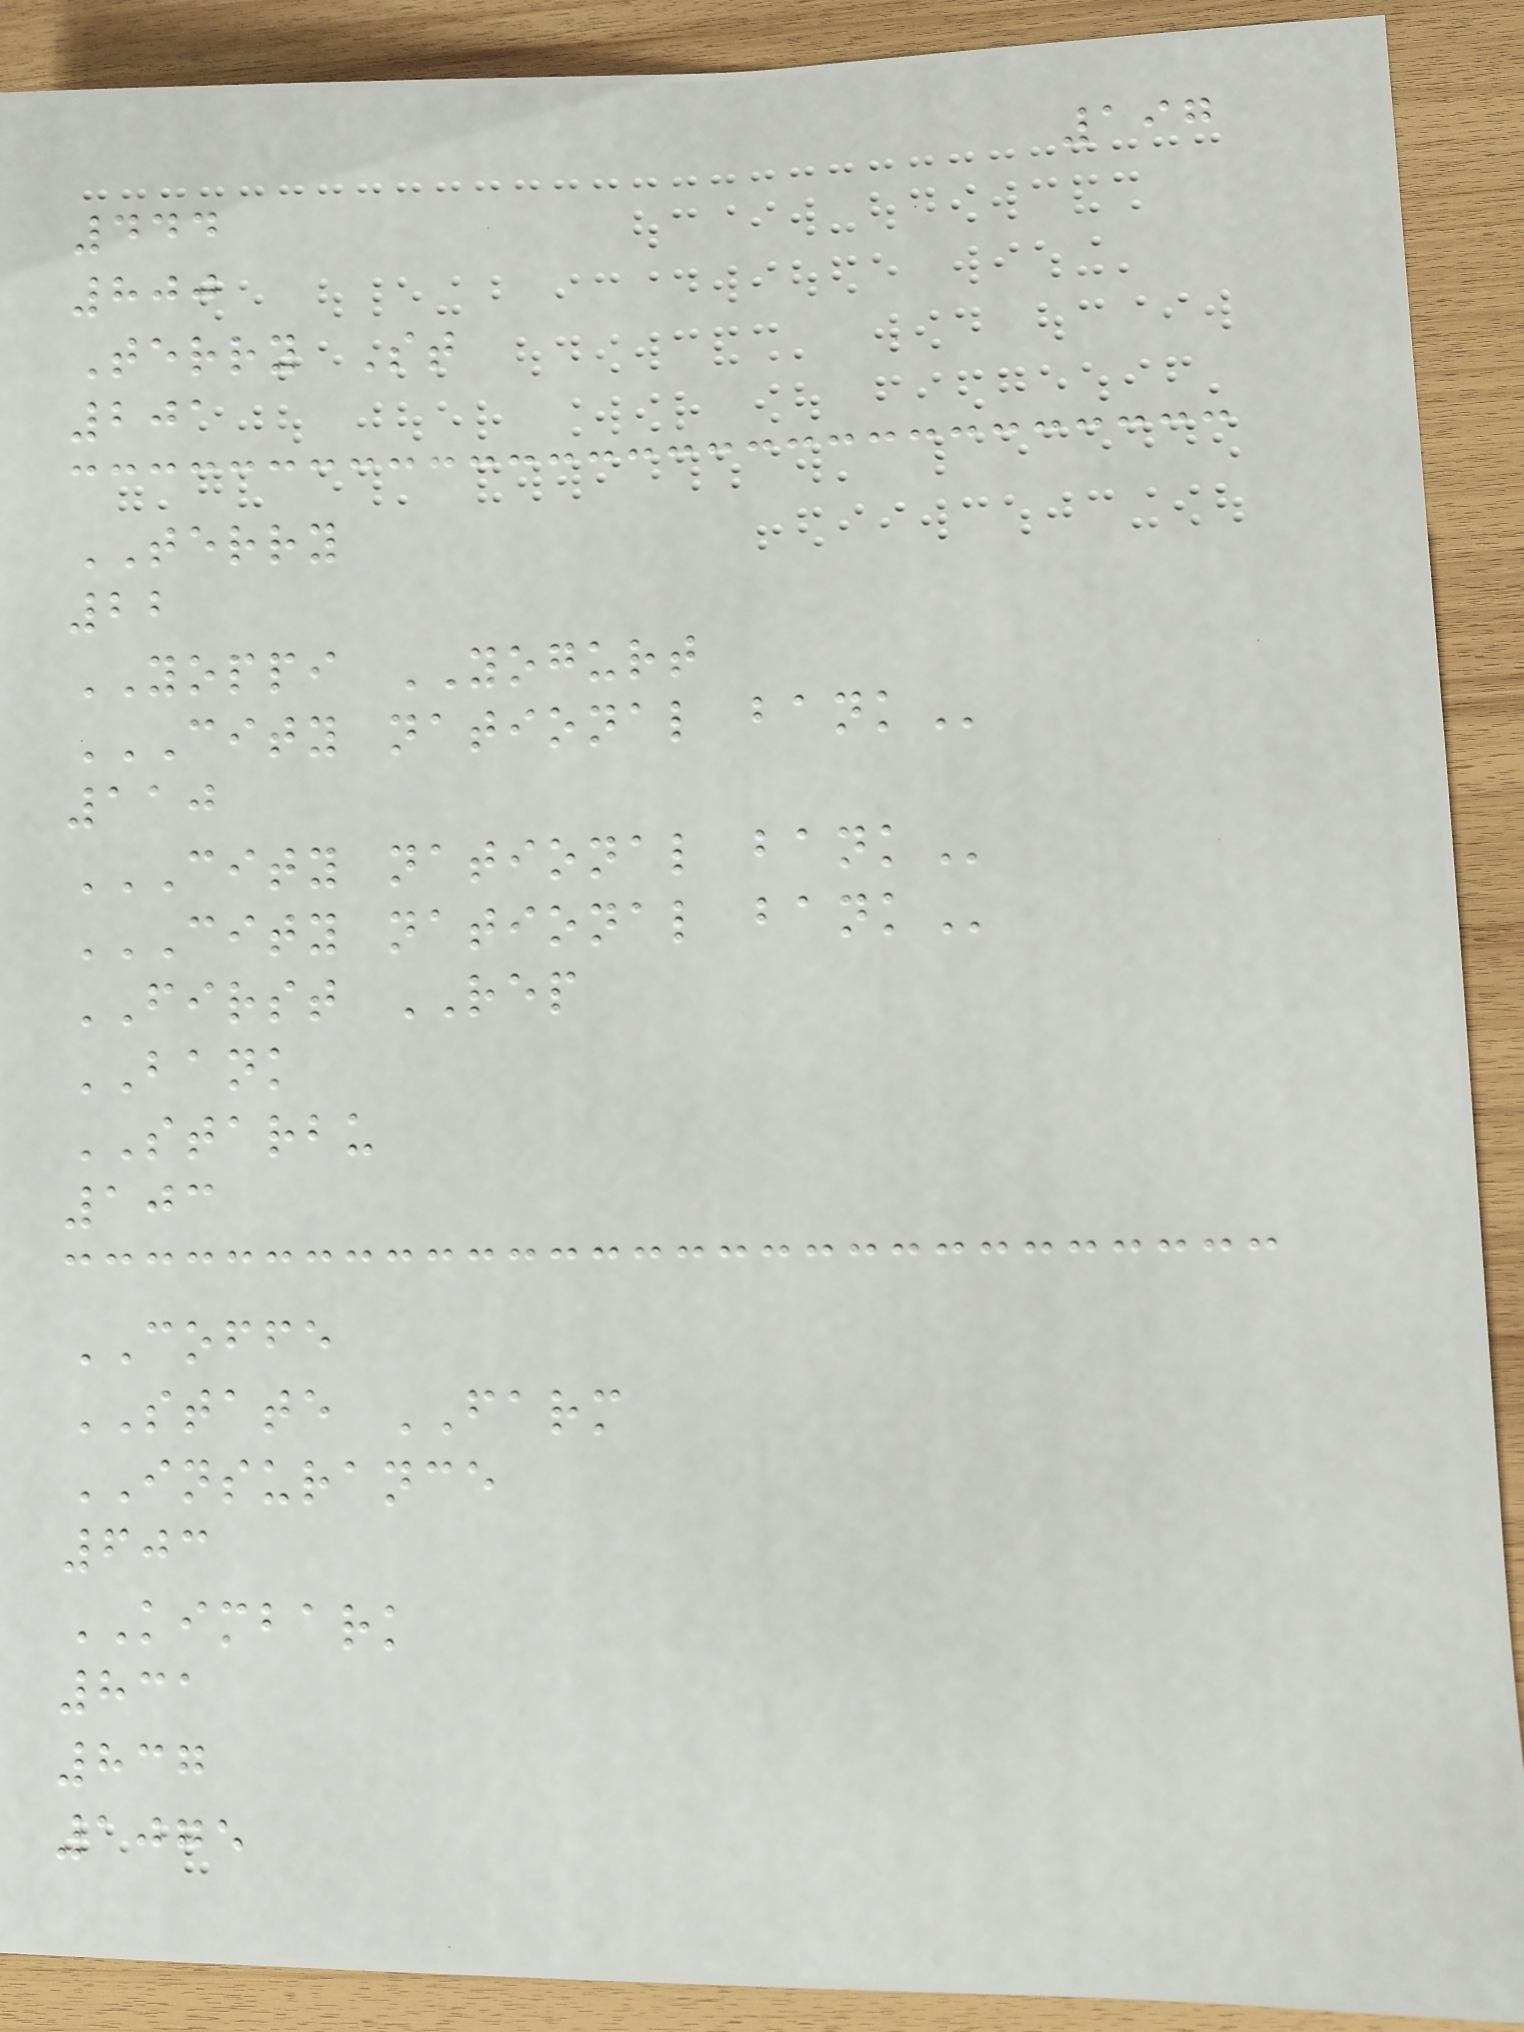197
444
800
Terry St
201
TERRY
22
YOPPI YOGURT
CITY NATIONAL BANK
110
CITY NATIONAL BANK
CITY NATIONAL BANK
FIRST REP
BANK
STARBU
103
COFFE
STATE FARM
INSURANCE
603
KIMBARK
831
837
1075
